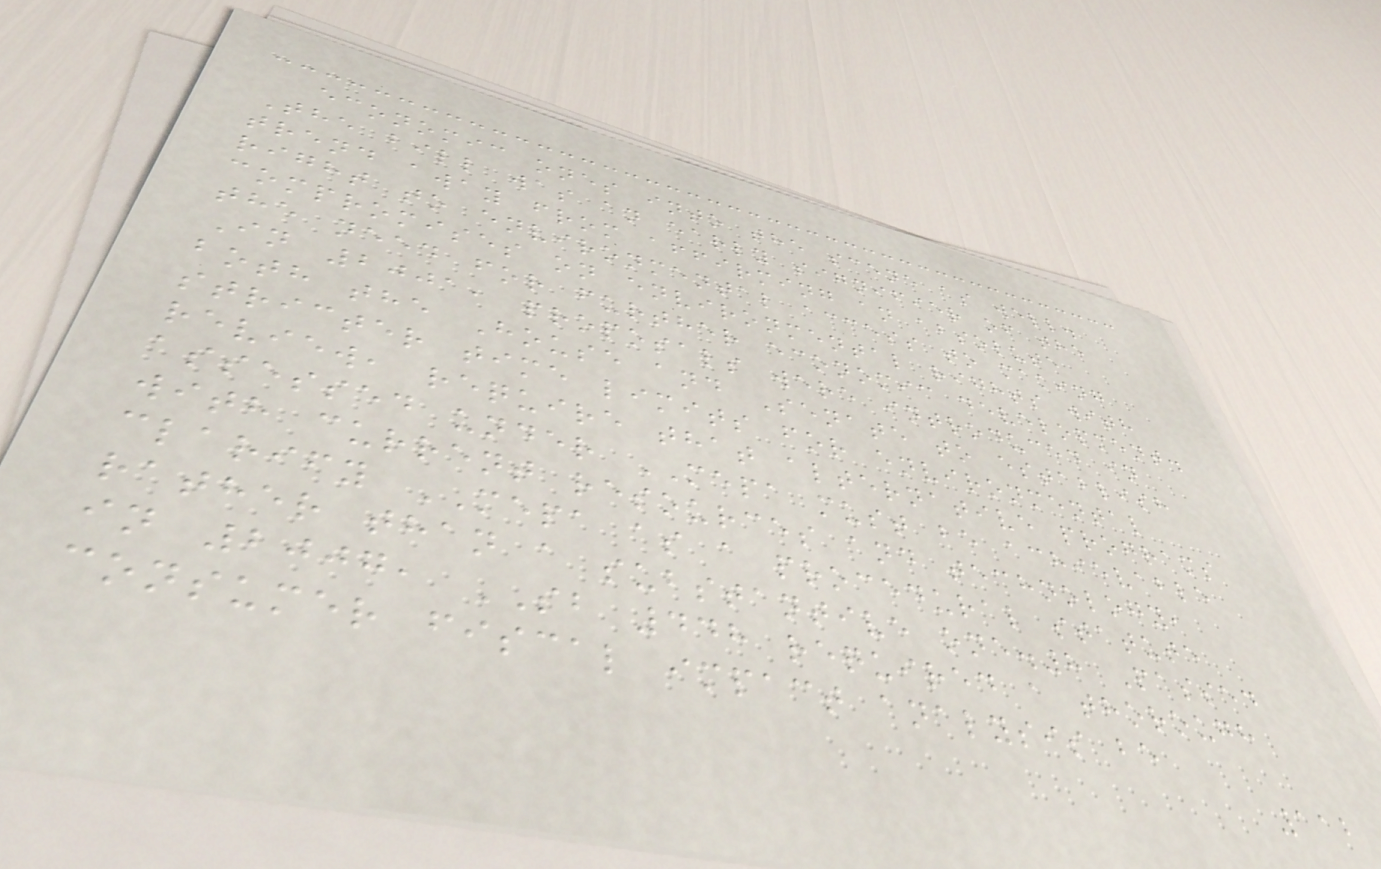economic ones into the scene as well.
The bill was an early signifier of the
trend away from affirming an absolute
right to environmental access to making
compromises on environmental rights with
the need for further economic development.
In 2001, proposals were introduced in
both the House and Senate to establish
stricter time limits for environmental
review, require that alternative programs
assessed under MEPA must be achievable
with current resources and technology,
clarify MEPA as a procedural statute
rather than a substantive one.8 Passed
in 2007, SB 448 required a thorough
consumer fiscal impact analysis be
112
